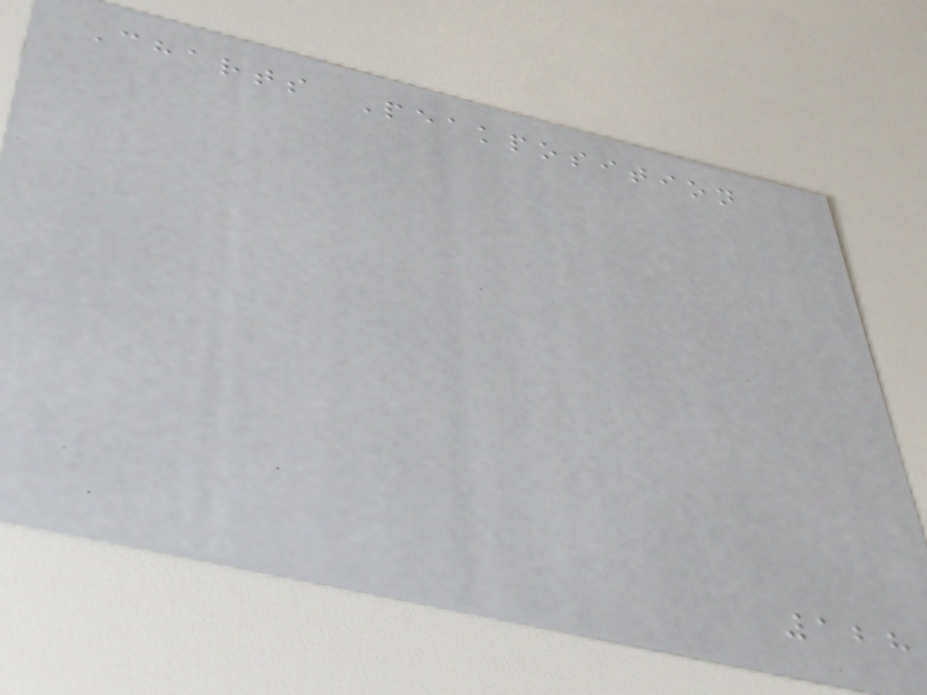Charts Peakposition
128
